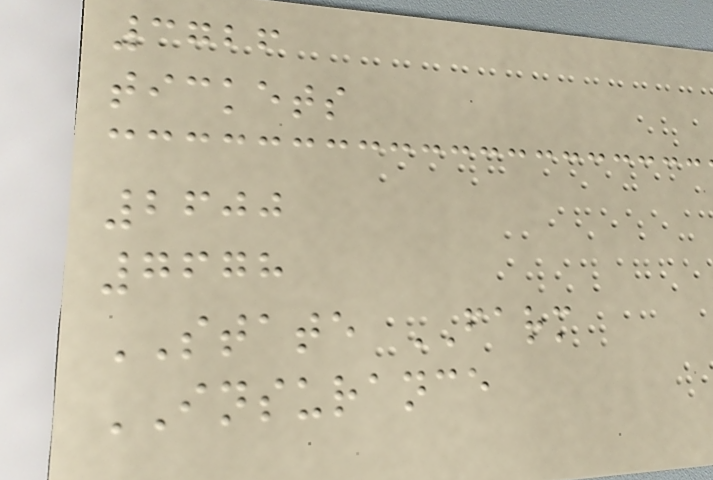3726
tickets
2600
7678
STATE FARM
INSURANCE
